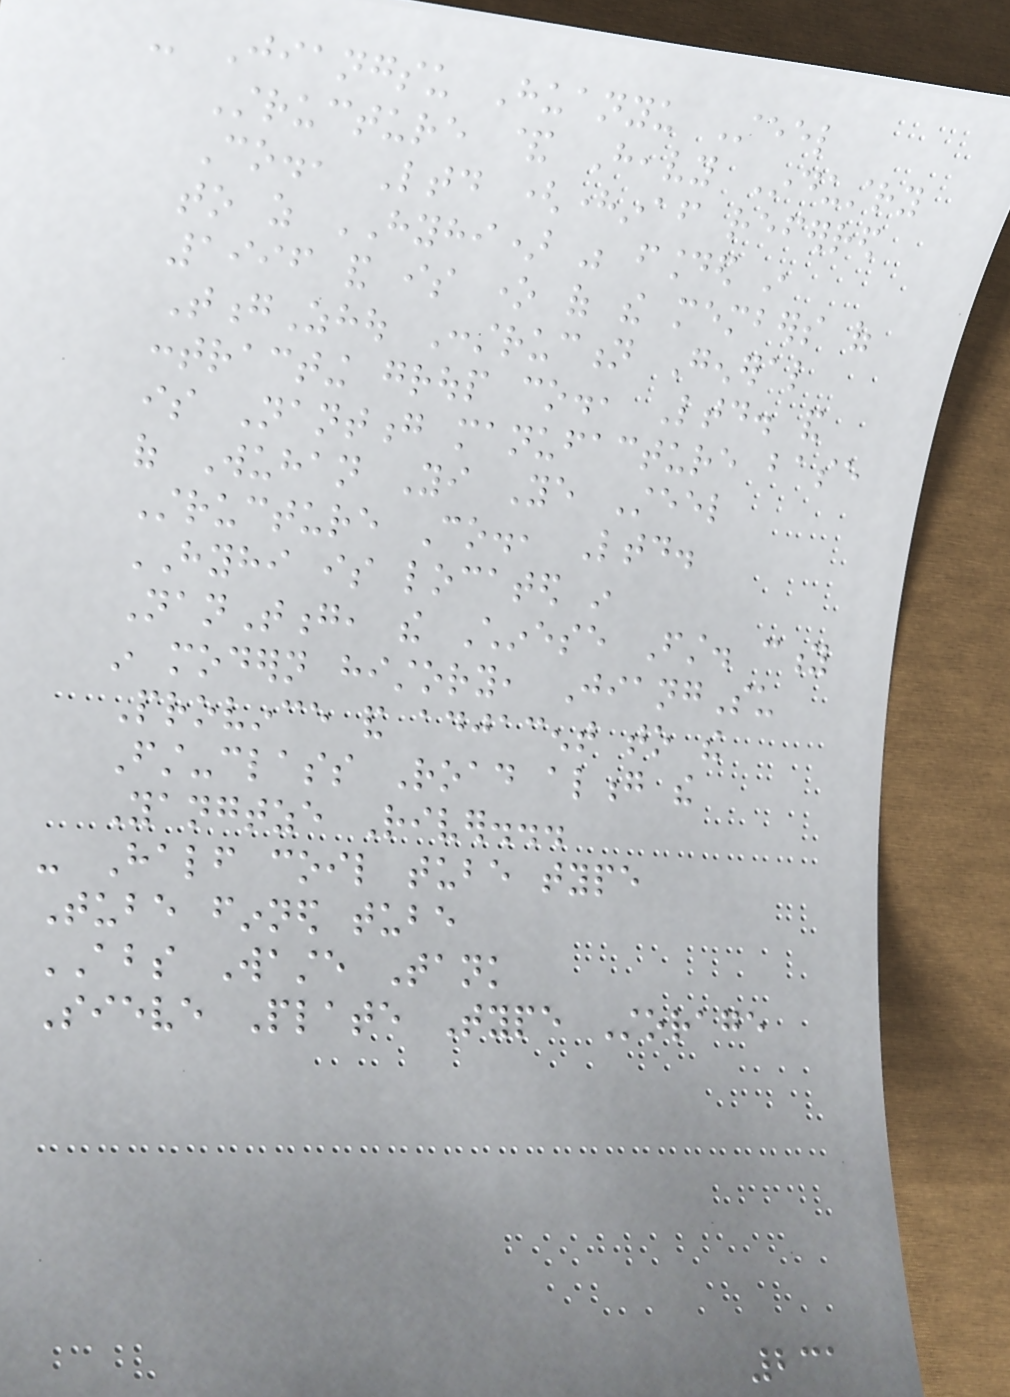- Jiangsu Huanyu Steel
Structure & Heavy Industry
Co., Ltd (hereinafter referred
to as HYHI) was founded in
1996 and is one of the members of
TongZhou Construction General
contracting group co., Ltd. and
is Nantong manufacture base
of Wuhan Yi Ye Steel
Structure Co., Ltd.
HYHI is located in
NanTong, the Chinese First. city
in modern history, JiangSu
Province and adjacent to the
First-class Road along the
Yangtze River...
- Half coil tube type
Tube finned tube
ABS Waste Tank
Sieve Plate Type Storage
231
